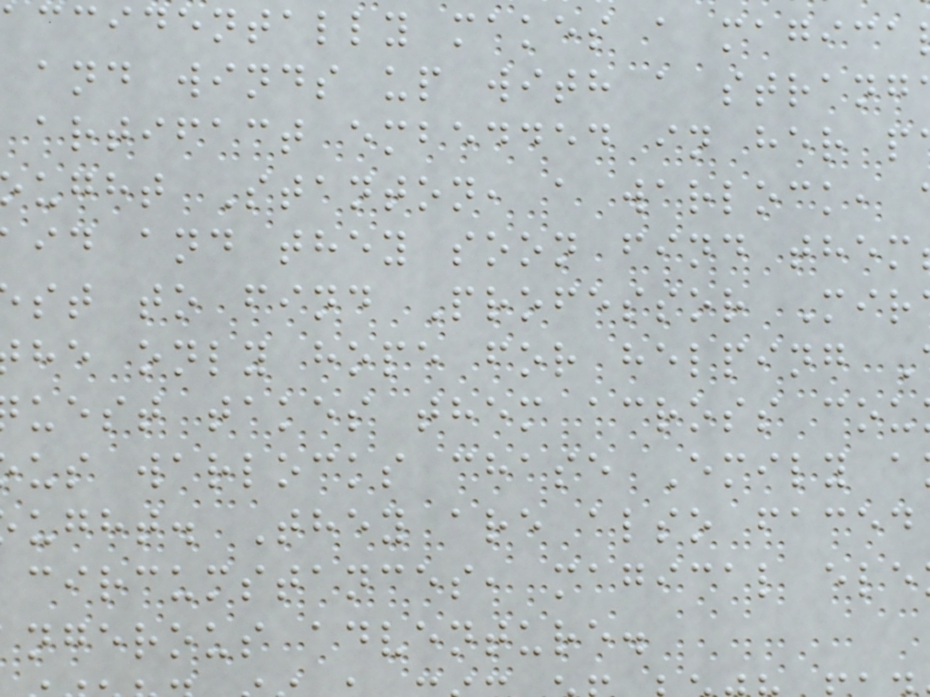accidentally makes a magica
and winds up with a strang
artifact embedded in her p
ught Stanton, a warlock,
id and they soon find them
st to find Professor Mir
he only hope for helping
uest takes them across cou
us warlocks chase Emily a
ught. They are also faced
circumstances, magical ele
ngerous adventure.
